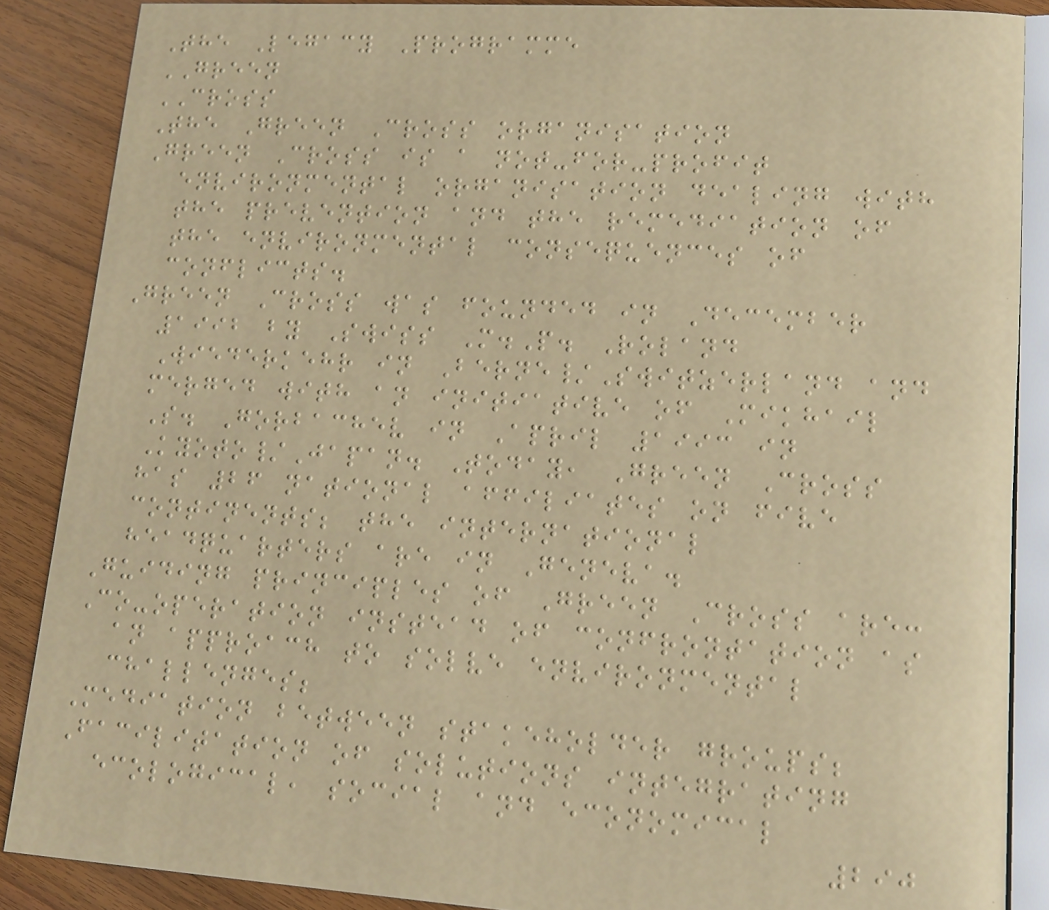The Legacy Programme
GREEN
CROSS
The Green Cross organisation
Green Cross is a not-for-profit
environmental organisation dealing with
the prevention and the remediation of
the environmental consequences of
conflicts.
Green Cross was founded in December
1992 by Swiss M.P. Roland
Wiederkehr in Berne/Switzerland and
merged with an initiative of Mikhail
S. Gorbachev in April 1993 in
Kyoto/Japan. Today, Green Cross
has 26 national affiliates on five
continents; the international
headquarters are in Geneva.
Guiding principles of Green Cross are:
Co-operation instead of confrontation as
an approach to solve environmental
challenges;
Mediation between stakeholder groups;
Facilitation of solutions integrating
ecological, social and economical
290
